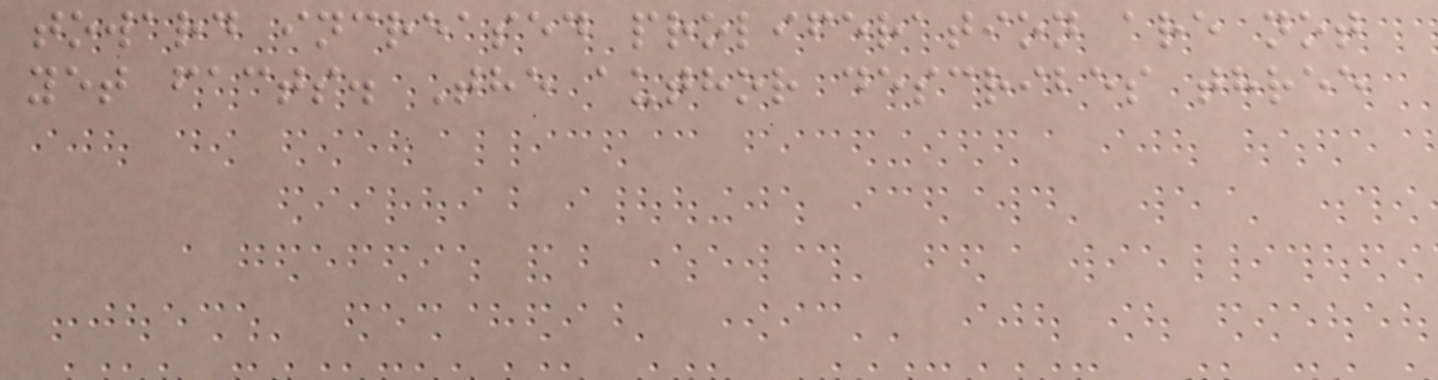toward increased proliferation are not
yet facts. The author describes three
